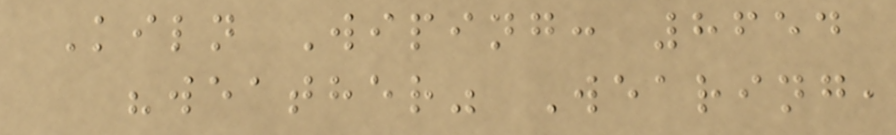Kiln Wiping: 8654
"weather" Wearing,
